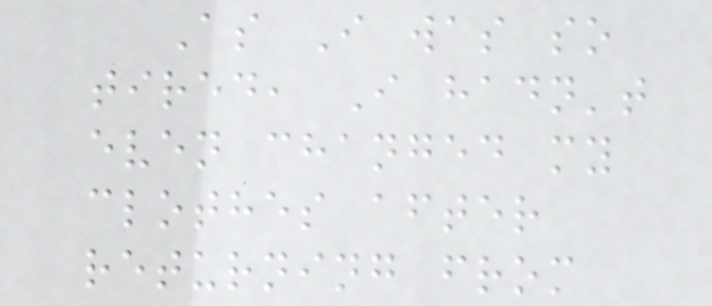As I was so
tired, I hadn't
even changed my
clothes after
returning from
